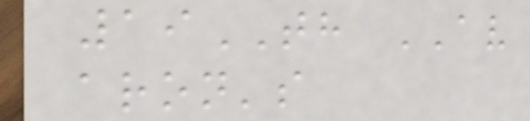19TH AV
aron's
